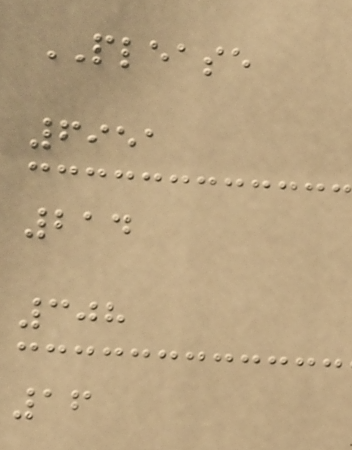PLEASE
6951
214
308
16
